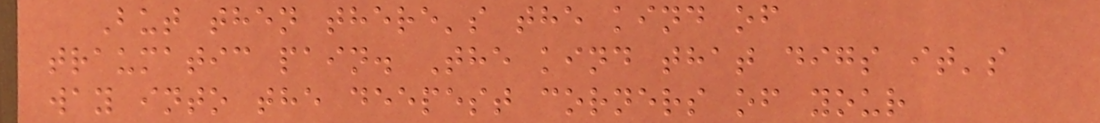But then there's the kind of
traumatic pain. The kind that digs it's
way into the deepest corners of your
